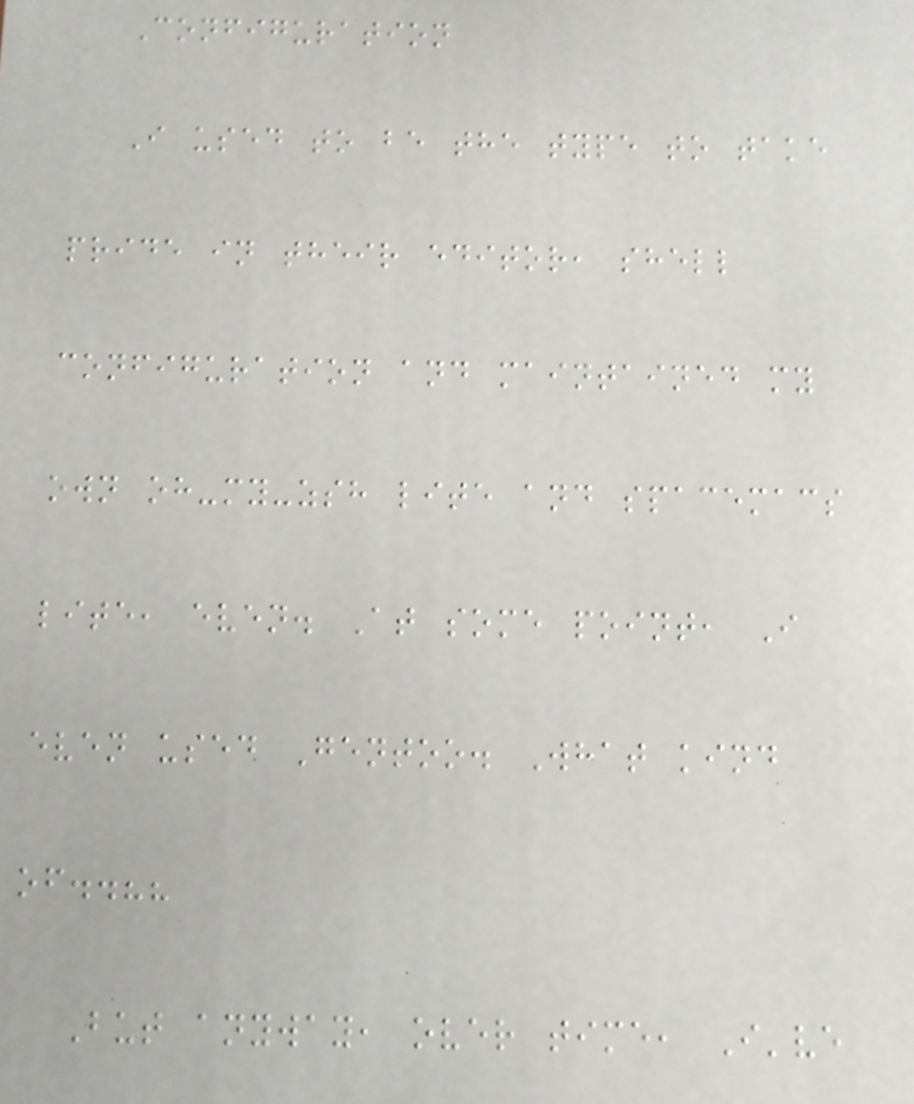Configuration
I used to be the type to take
pride in their editor, shell
configuration and maintained my
own oh-my-zsh lite and spacemacs
lite, even. At some point, I
even used Gentoo. What kind
of..??
But anyway, over time, I've
